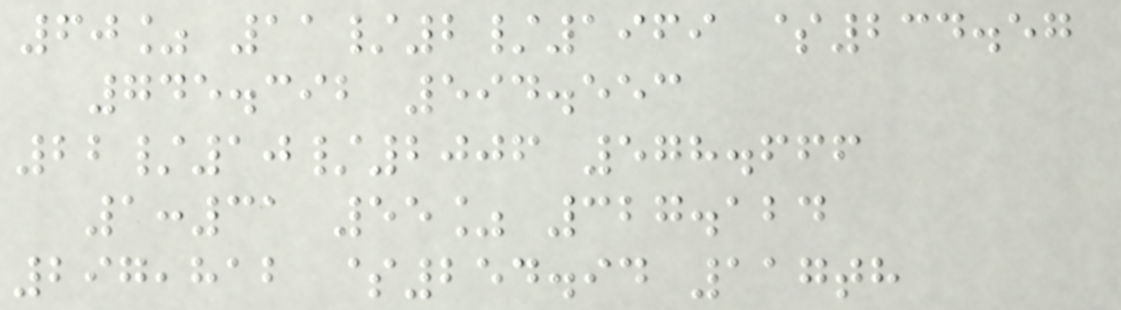60% 11/2/1969 $234.57
745.392 594.553
22/10/2006 578.666
1:31 55% 327.124
297,812 $254.94 117th
